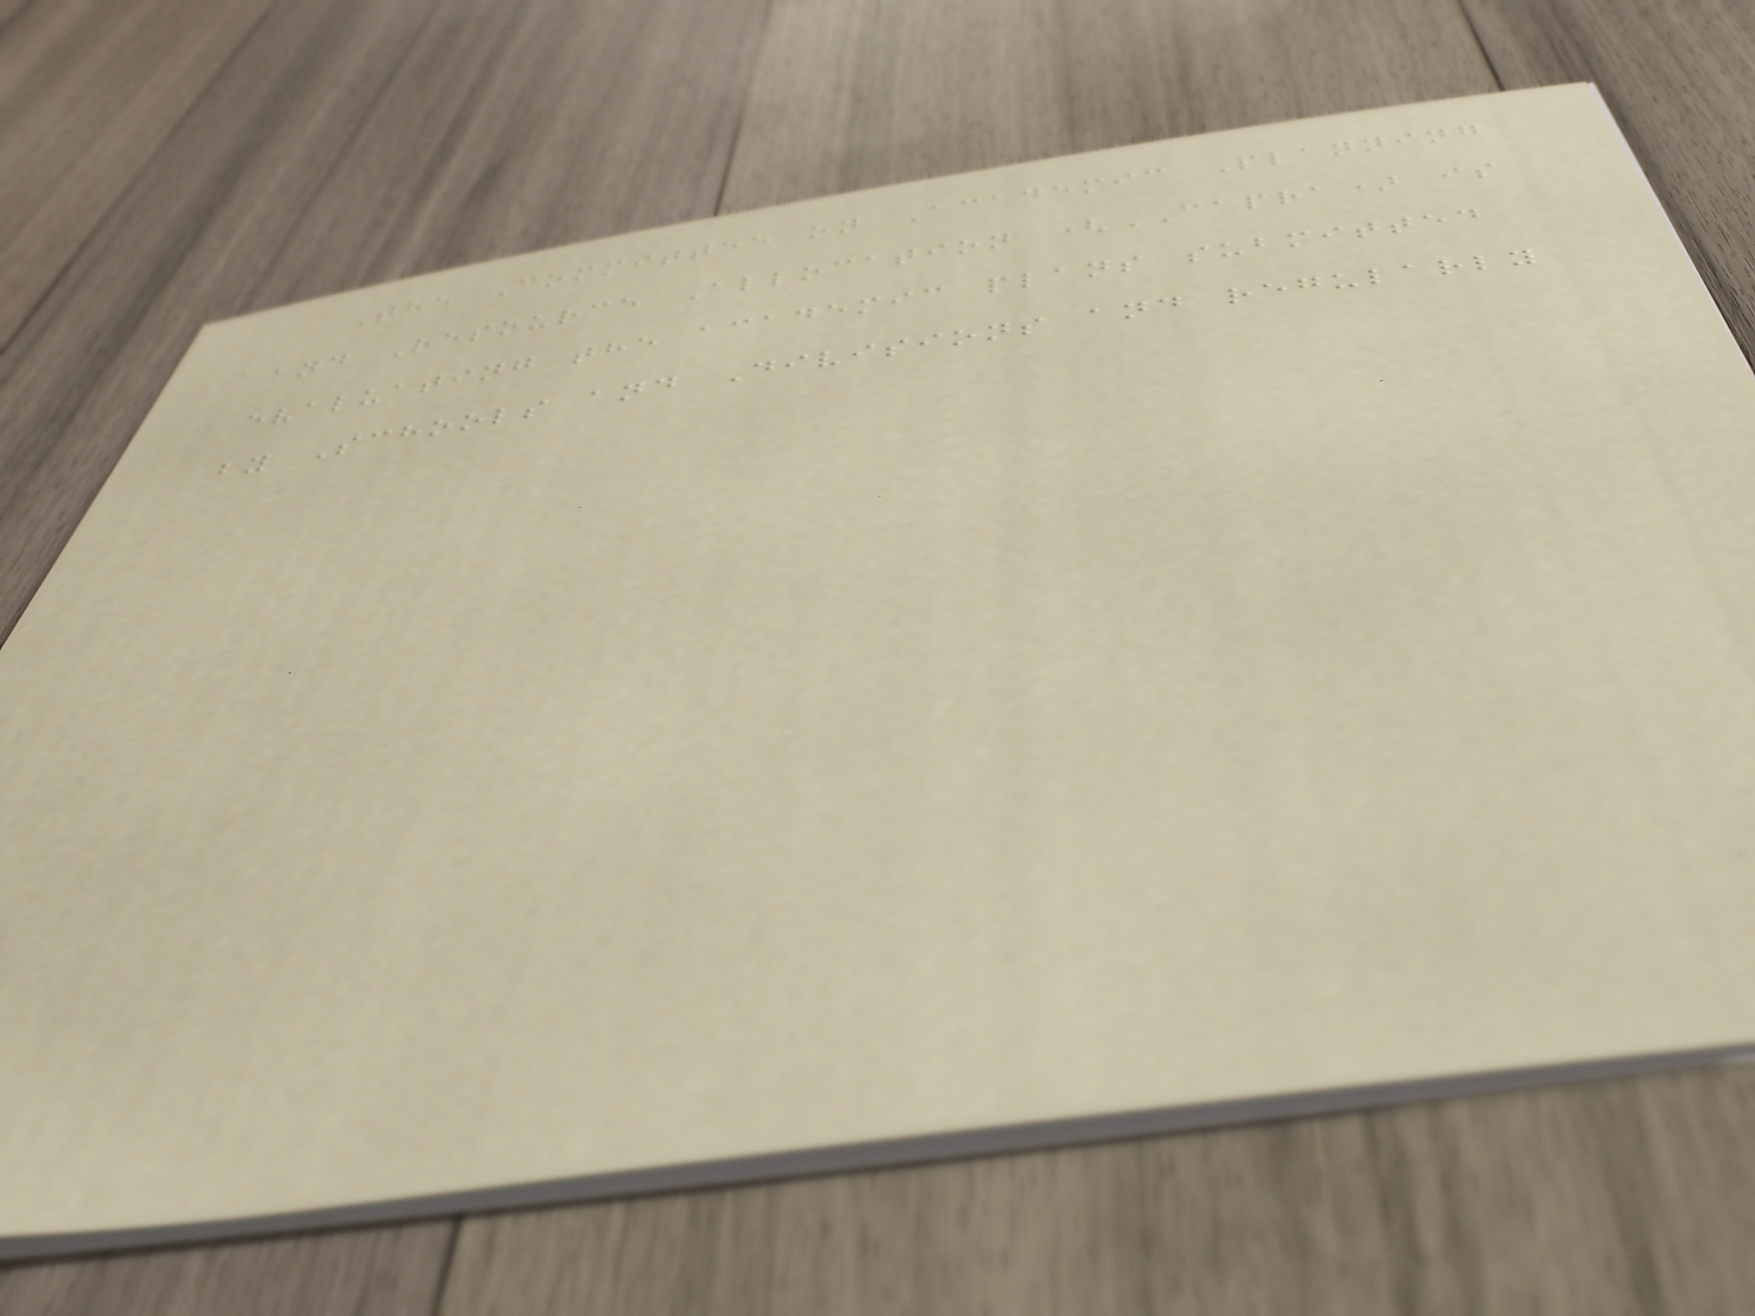The Committee on Academic Planning
and Resource Allocation (CAPRA) is
evaluating the academic plans submitted
by Schools and Divisions and regularly
